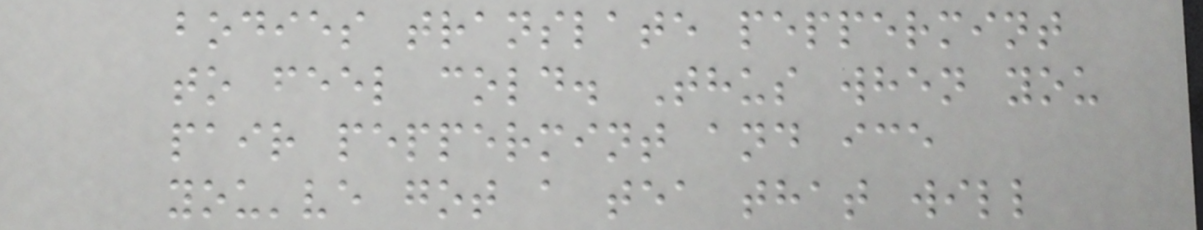bodies translate peppermint
to feel cold. Thus when you
pair peppermint and ice
you've got a tea that will
